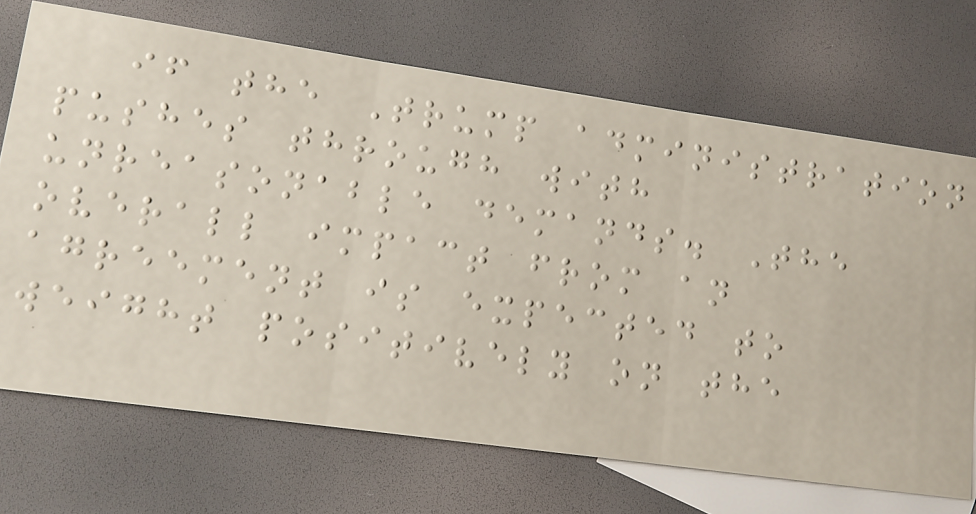if the Trump administration
pushes through with
unreasonable demands. The
overall impact from an
agreement is expected to
weight positively on the
